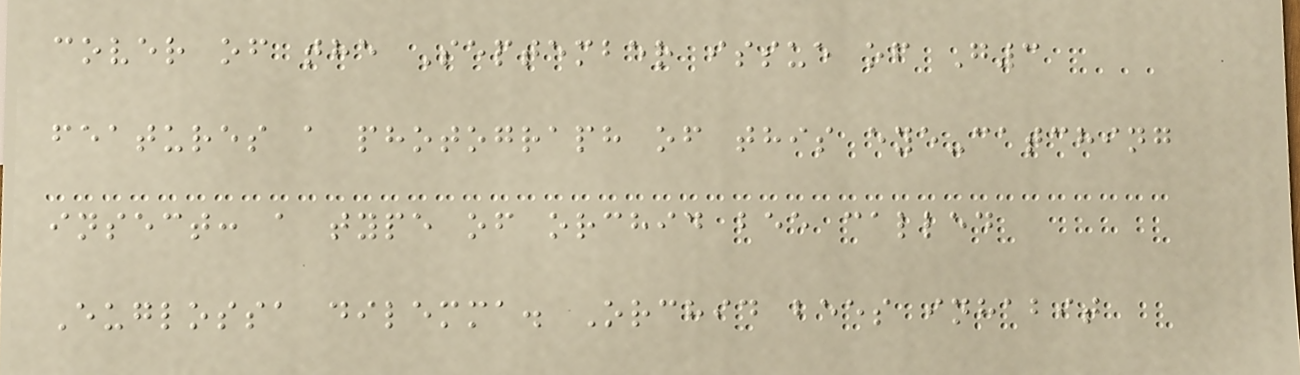cover of the September issue of G3
features a photograph of this eye-catching
insect: a type of orchid bee called
Euglossa dilemma. Orchid bees inhabit
